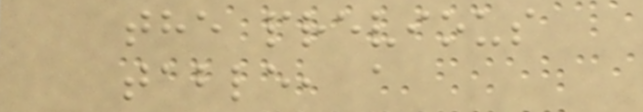the previous
table, a
